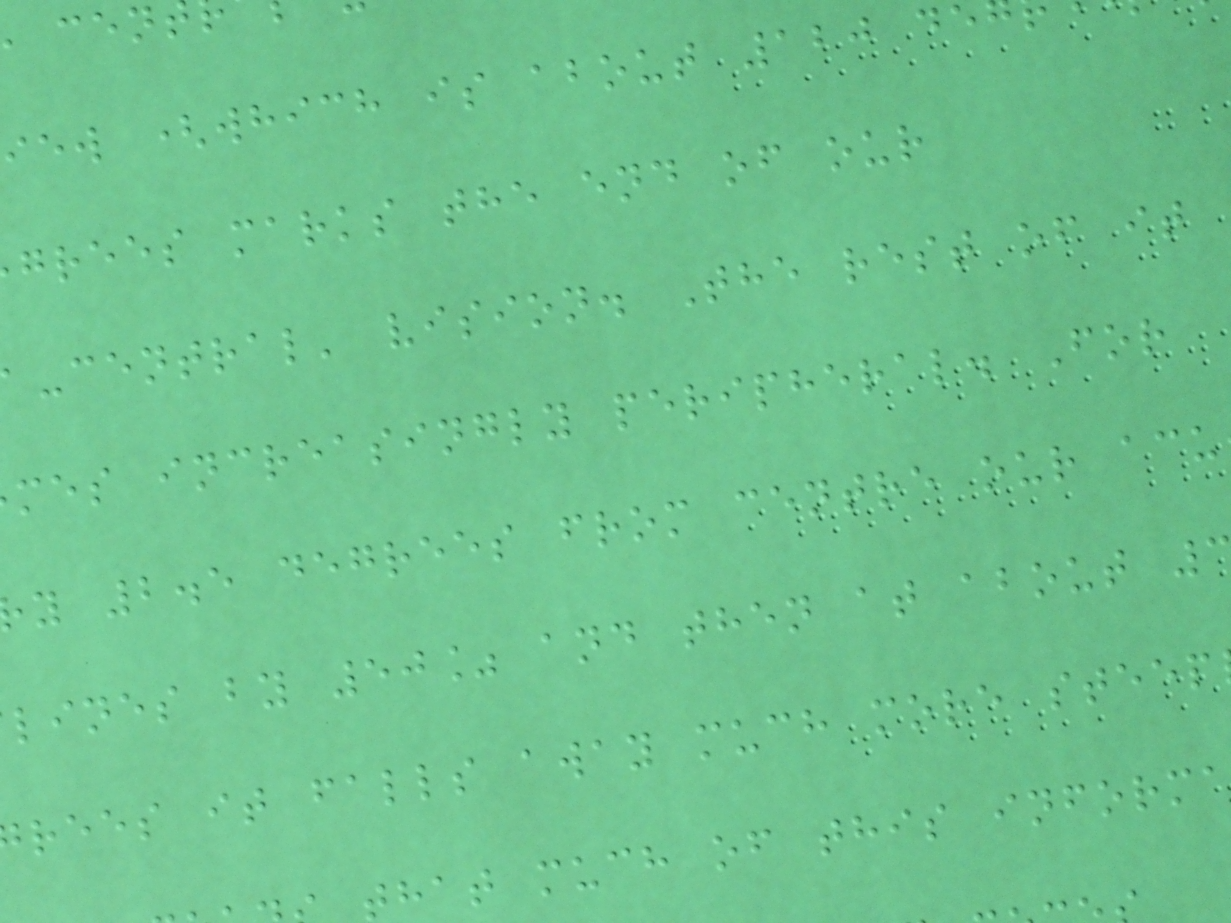iew (which is about 120 de
grees marks the end of our
-central' vision. The rest of it
mes increasingly peripheral. For
y 2.5 degrees from centre our acu
lines by 50% and then at about
rees it falls away much more steep
that much of this informa
